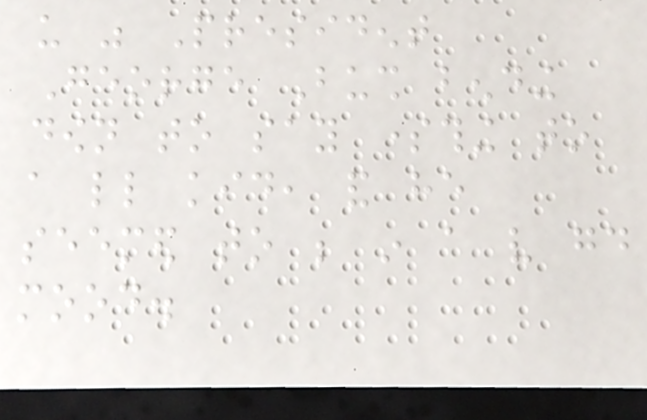us was President
George Bush bending
down to say something to
a little kid, and he
seemed to be in a very good
mood.
